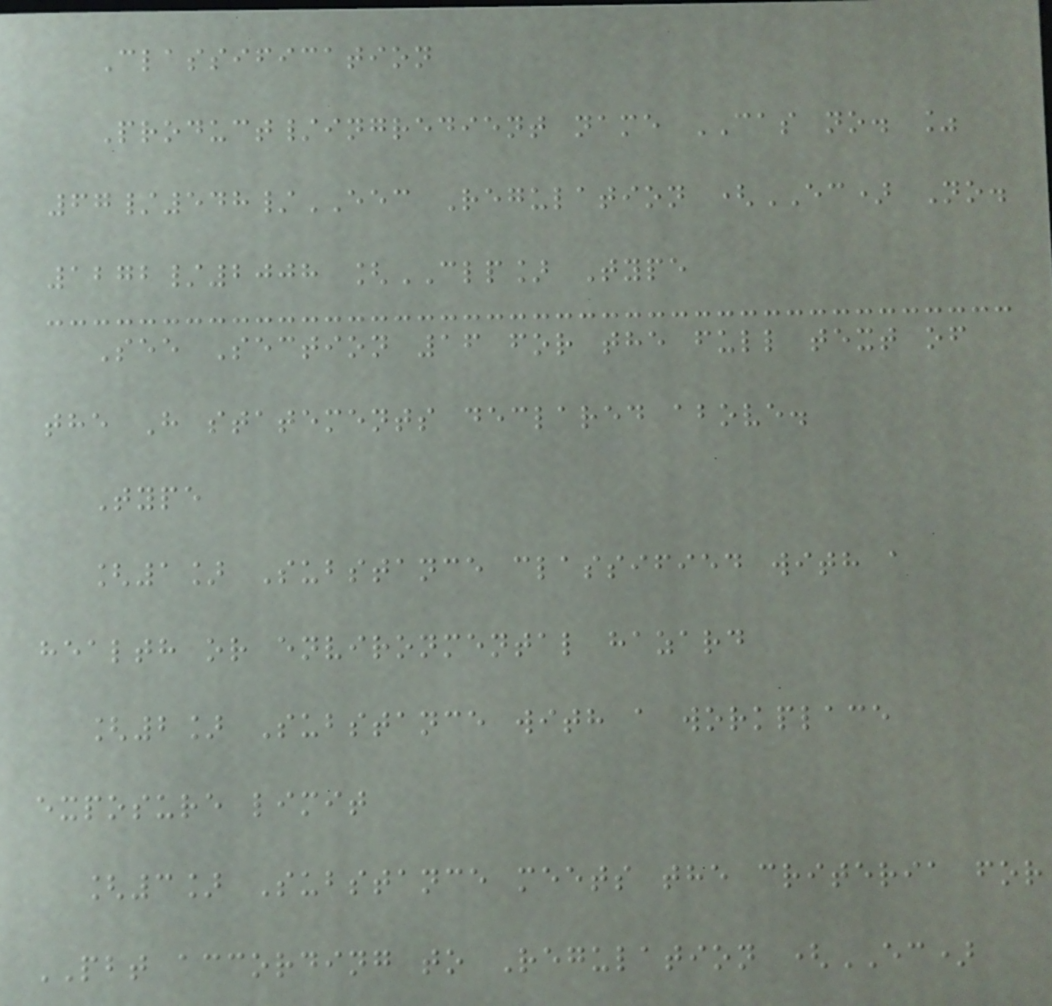Classification
Product/ingredient name CAS no. %
67/548/EEC Regulation (EC) No.
1272/2008 [CLP] Type
See Section 16 for the full text of
the H statements declared above.
Type
[1] Substance classified with a
health or environmental hazard
[2] Substance with a workplace
exposure limit
[3] Substance meets the criteria for
PBT according to Regulation (EC)
